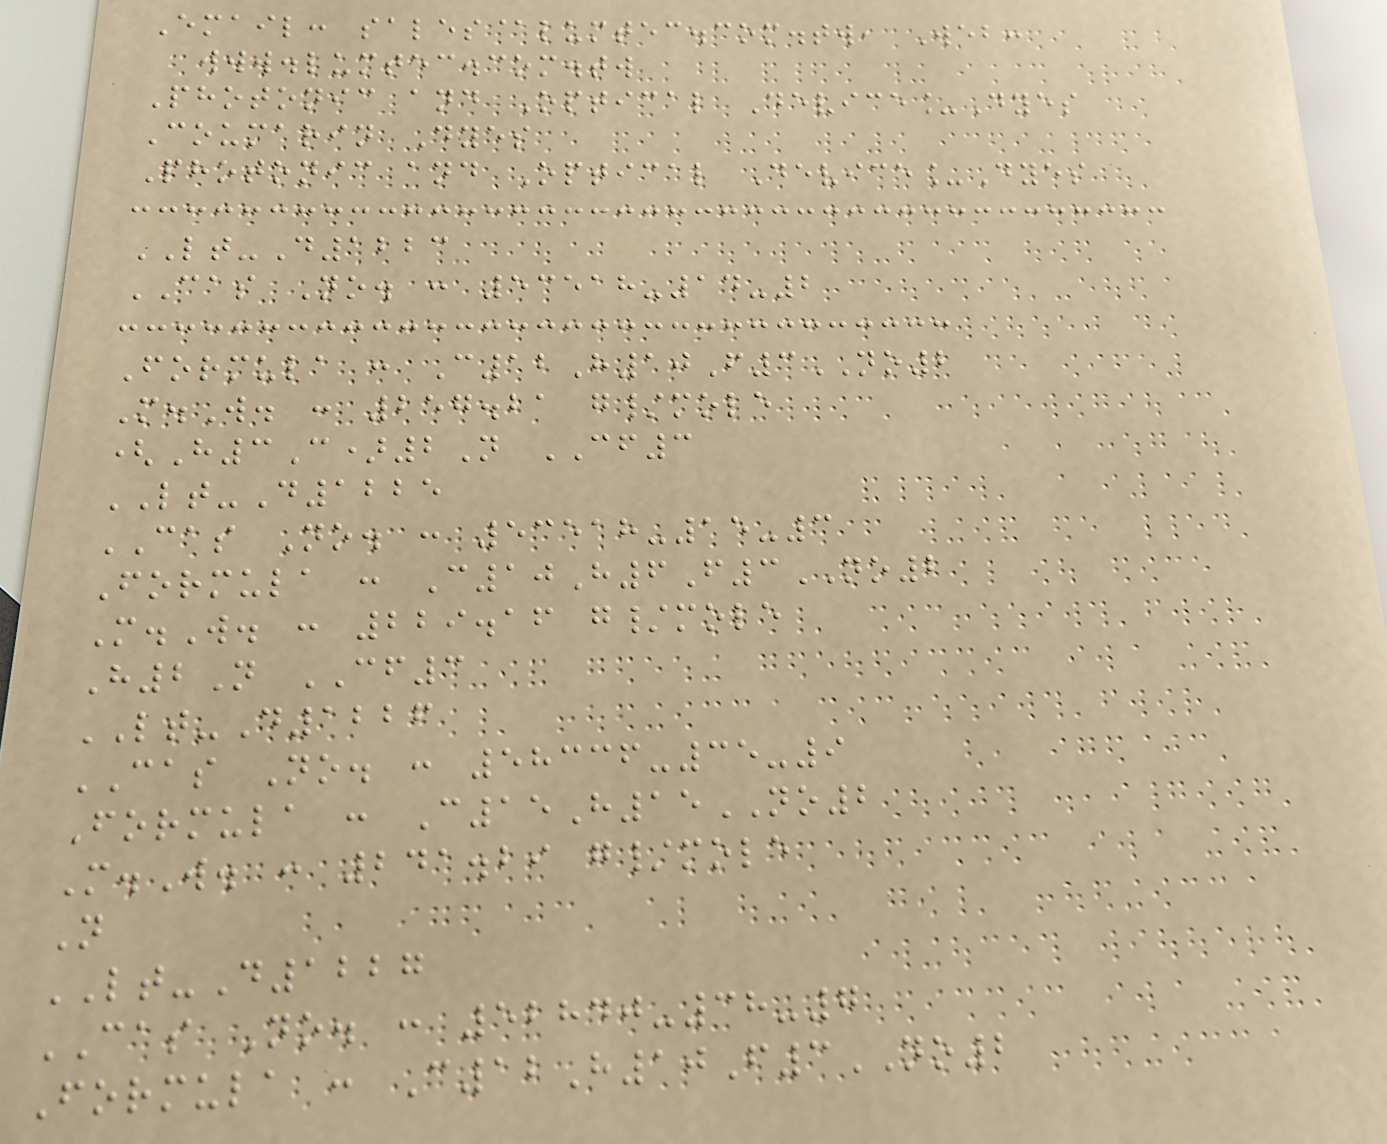Email: sales@lumtec.com.tw, Web:
www.lumtec.com.tw
Photonic and Optical Device_Dyes
Coumarin Dyes
Photonic and Optical Device_Dyes
LT-D1223
CAS No. : 53518-14-2
Formula : C12H10F3NO2
M.W. : 257.21 g/mole
(H3C)2N CF3
LT-D1225
CAS No. : 53518-15-3
Formula : C10H6F3NO2
M.W. : 229.16 g/mole
H2N CF3
LT-D1226
CAS No. : 58336-35-9
Formula : C15H15NO2
M.W. : 241.29 g/mole
N
LT-D1227
CAS No. : 52840-38-7
Formula : C12H10F3NO2
